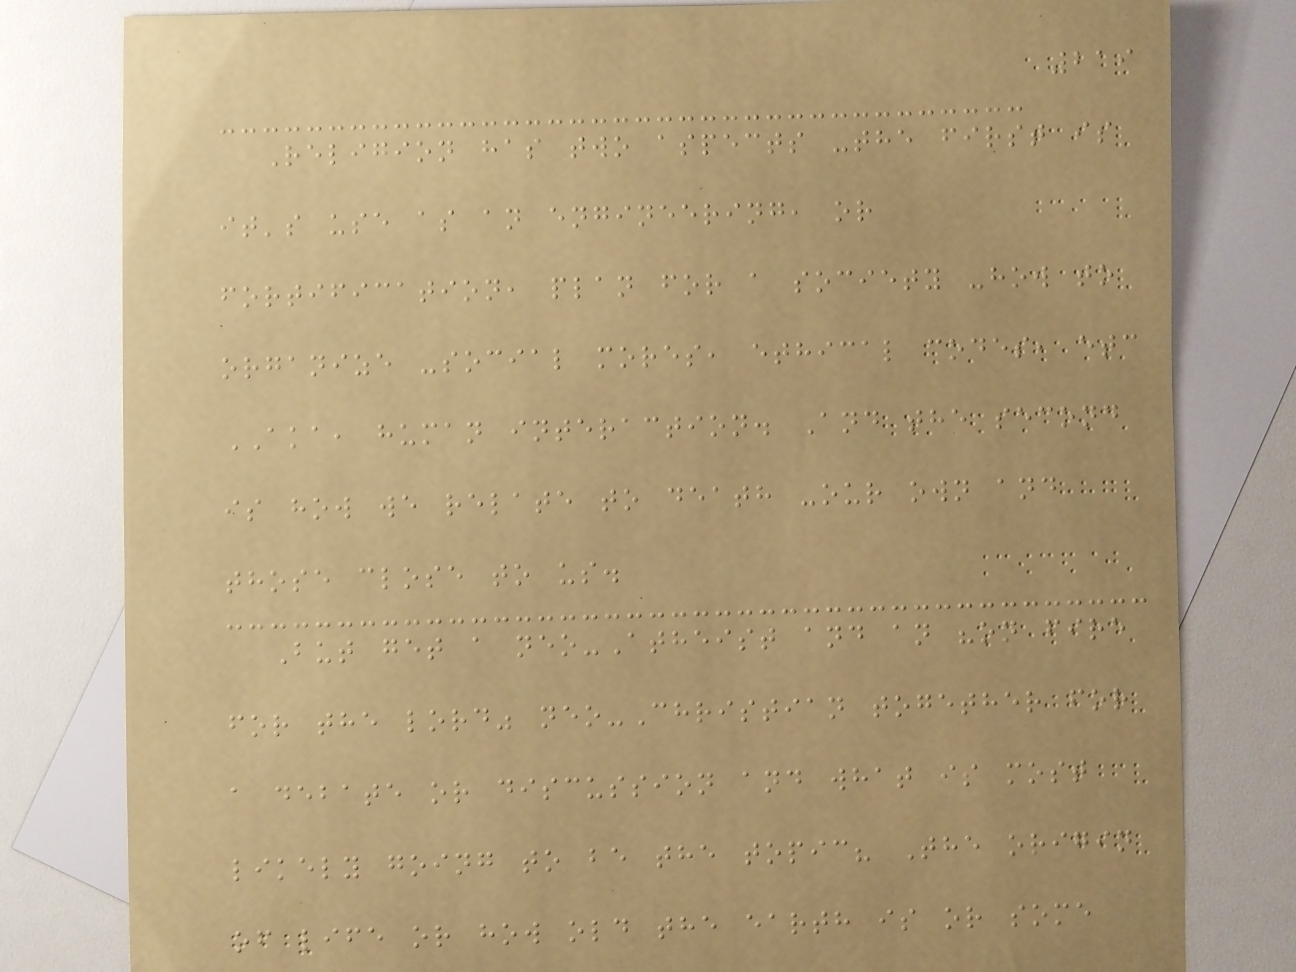219
Religion has two aspects -the first is
it's use as an engineering, or
fortification, plan for a society -how to
organize -social mores, ethical codes, etc
AKA, human interaction. And the second
is how we relate to death -our own and
those close to us.
But get a neo-Atheist and an "on fire
for the lord" neo-Christian together for
a debate or discussion and what is most
likely going to be the topic? The origin
of life or how old the earth is or some
